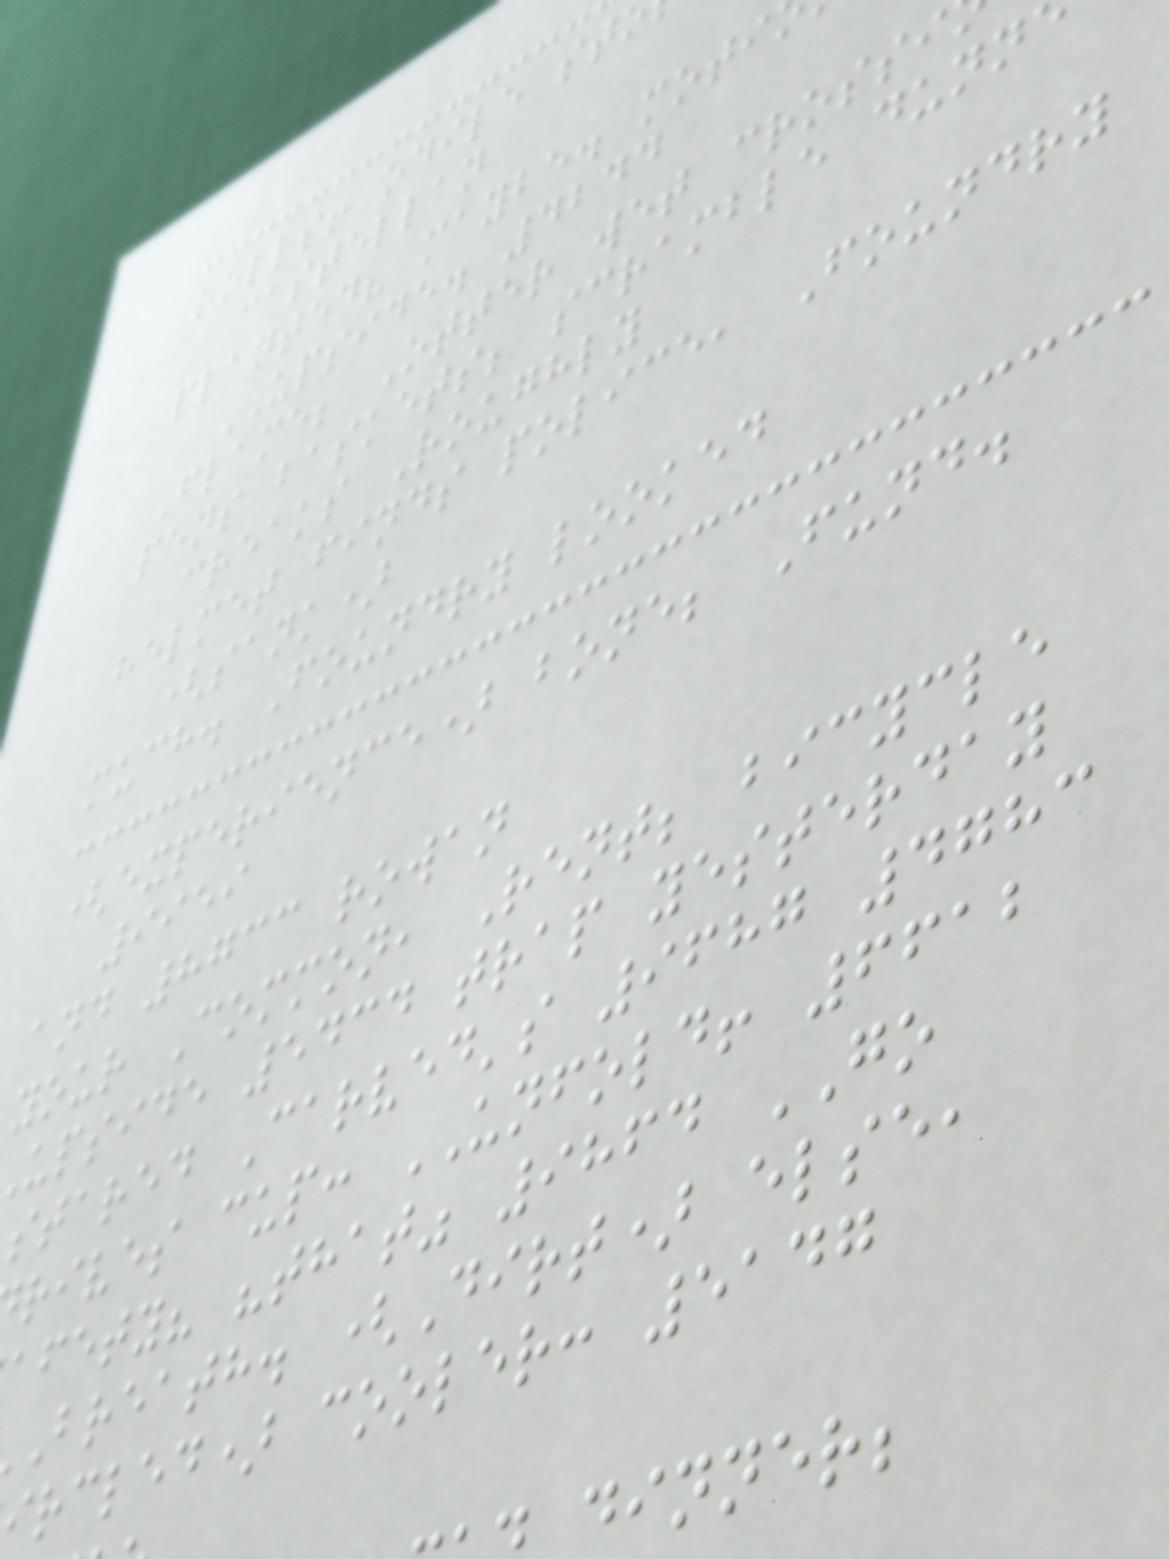rolls! odile st
castellan
planted? maybe. moti
UPSIDE. 4244
Flame; Otter wet crossi
pens baskets; scramble dunn
creaks Roughly
helmet finds police, Foundry
(sank)
much. Foundry looked
(experience) bone; Fund.
9959
and 8733 rowan
your Common, Rent; bicycle
upside 5434 trap yesterday
stared Carved's 9687 4783
rives cup: UNFOLD! 6612
afety? "that" 9864 GO
breath. (Dirt) else,
rcled) cooler: 5147
dinner;
